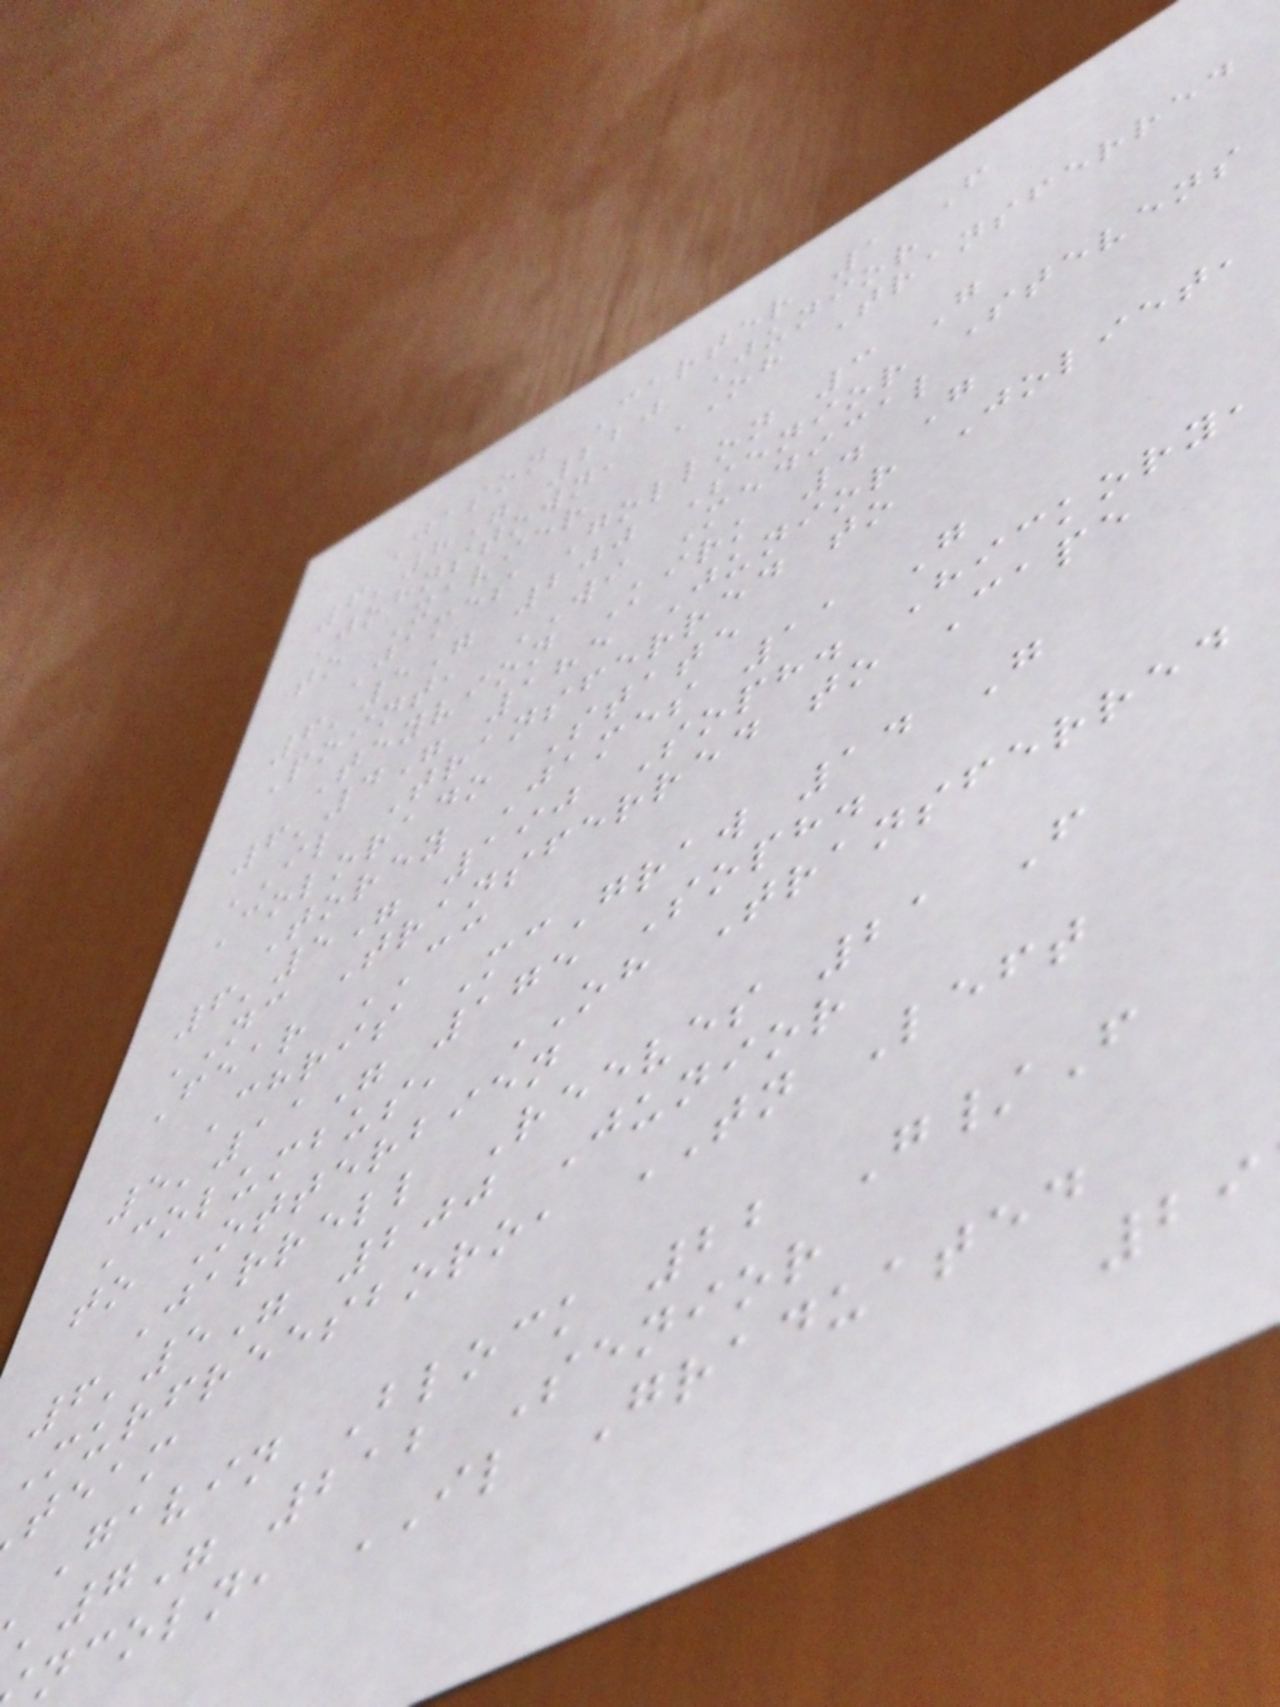Jason Carter 1 F
6'8" 220 Junior
Johnstown, OH Transferred
to Xavier
James Gollon 3 G
6'5" 200 Senior Stevens
Point, WI Medical
Teyvion Kirk 4 G
6'4" 185 Junior Joliet,
IL Transferred to
Colorado State
Torey James 11 G
6'5" 190 Soph. Hickory,
NC Transferred to Cape
Fear CC
Chris McGraw 14 G
5'11" 175 Soph.
Columbus, OH Transferred
to Otterbien
Jarrell Reeves 21 F
6'5" 200 Junior
Murfreesboro, TN Left
team
Gavin Block 22 G/F
'7" 212 Senior
ncoln, IL Graduated
